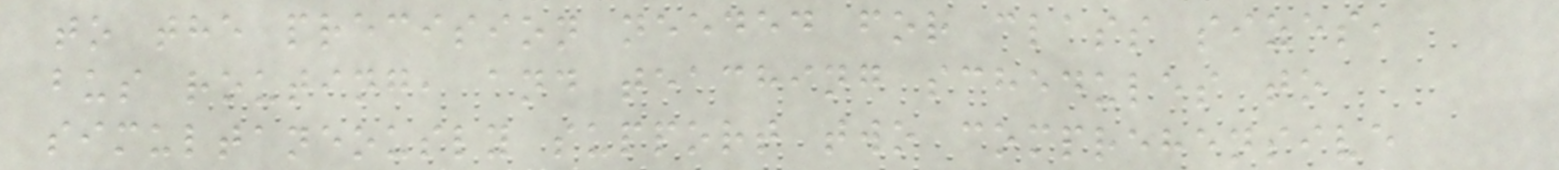to the precision needed for class sizes,
bus routing, and teaching schedules to
simultaneously support two comprehensive
